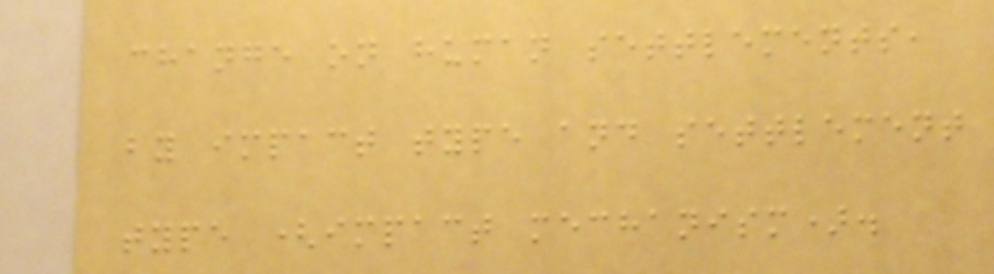change on human settlements,
by impact type and settlement
type (impact mechanism).
